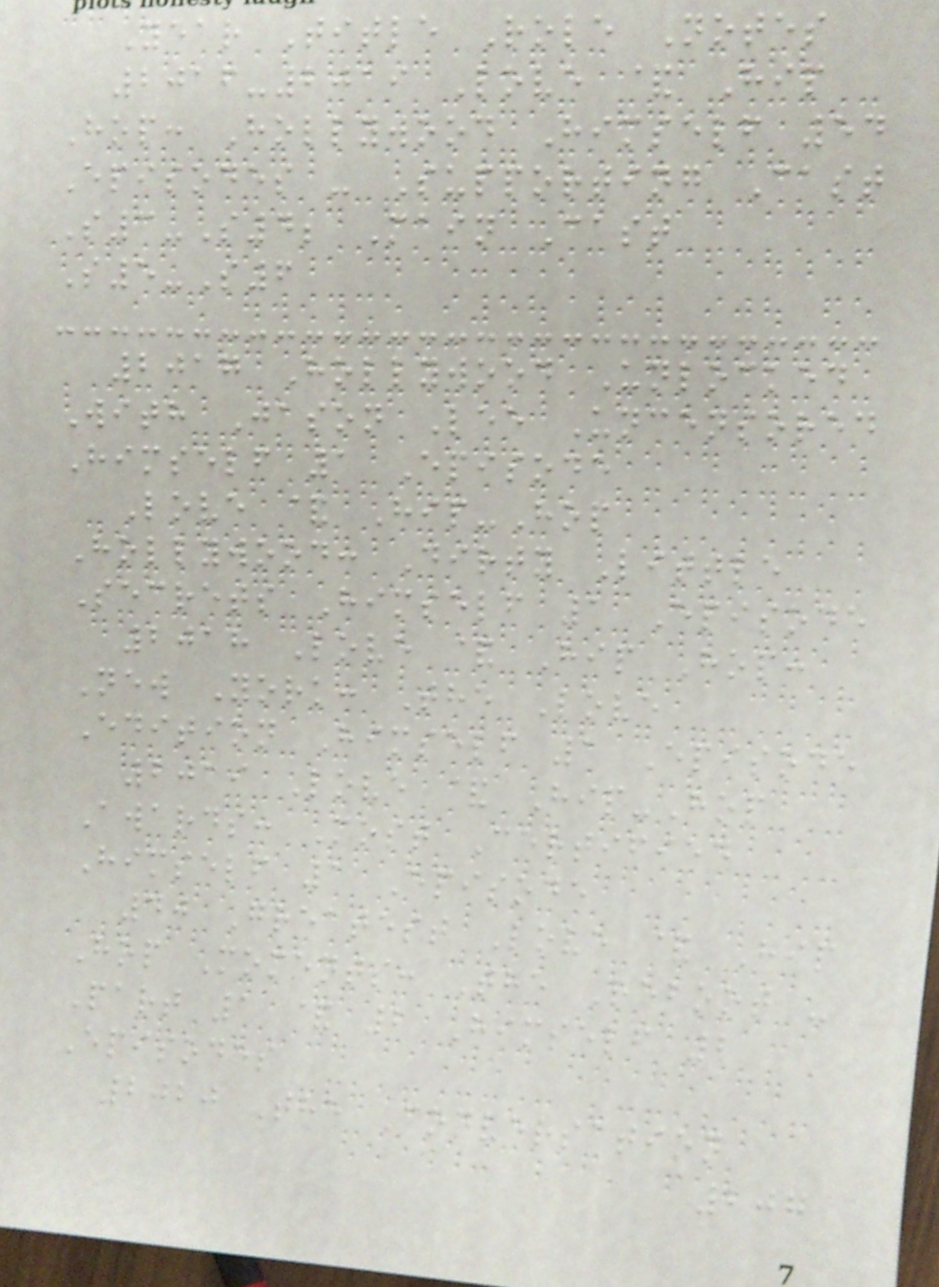Year Title Role Notes
2016-2019 Love & Hip
Hop: Hollywood Himself 54
Episodes - Supporting Cast
S3-S4; Main Cast
S5-S6
2017 Hollywood Unlocked
With Jason Lee Uncensored
Himself 1 Episode
Love & Hip-Hop
Hollywood: Dirty Little
Secrets Himself 1 Episode
2018 Love & Hip Hop:
New York: The Love
Edition Himself 1 Episode
2019 Love & Hip-Hop
Awards: Most Certified
Himself 1 Episode
40 Greatest Love & Hip
Hop Moments: The Reboot -
Part 1 & 2 Himself 2
Episodes
2020 The Conversation
207
